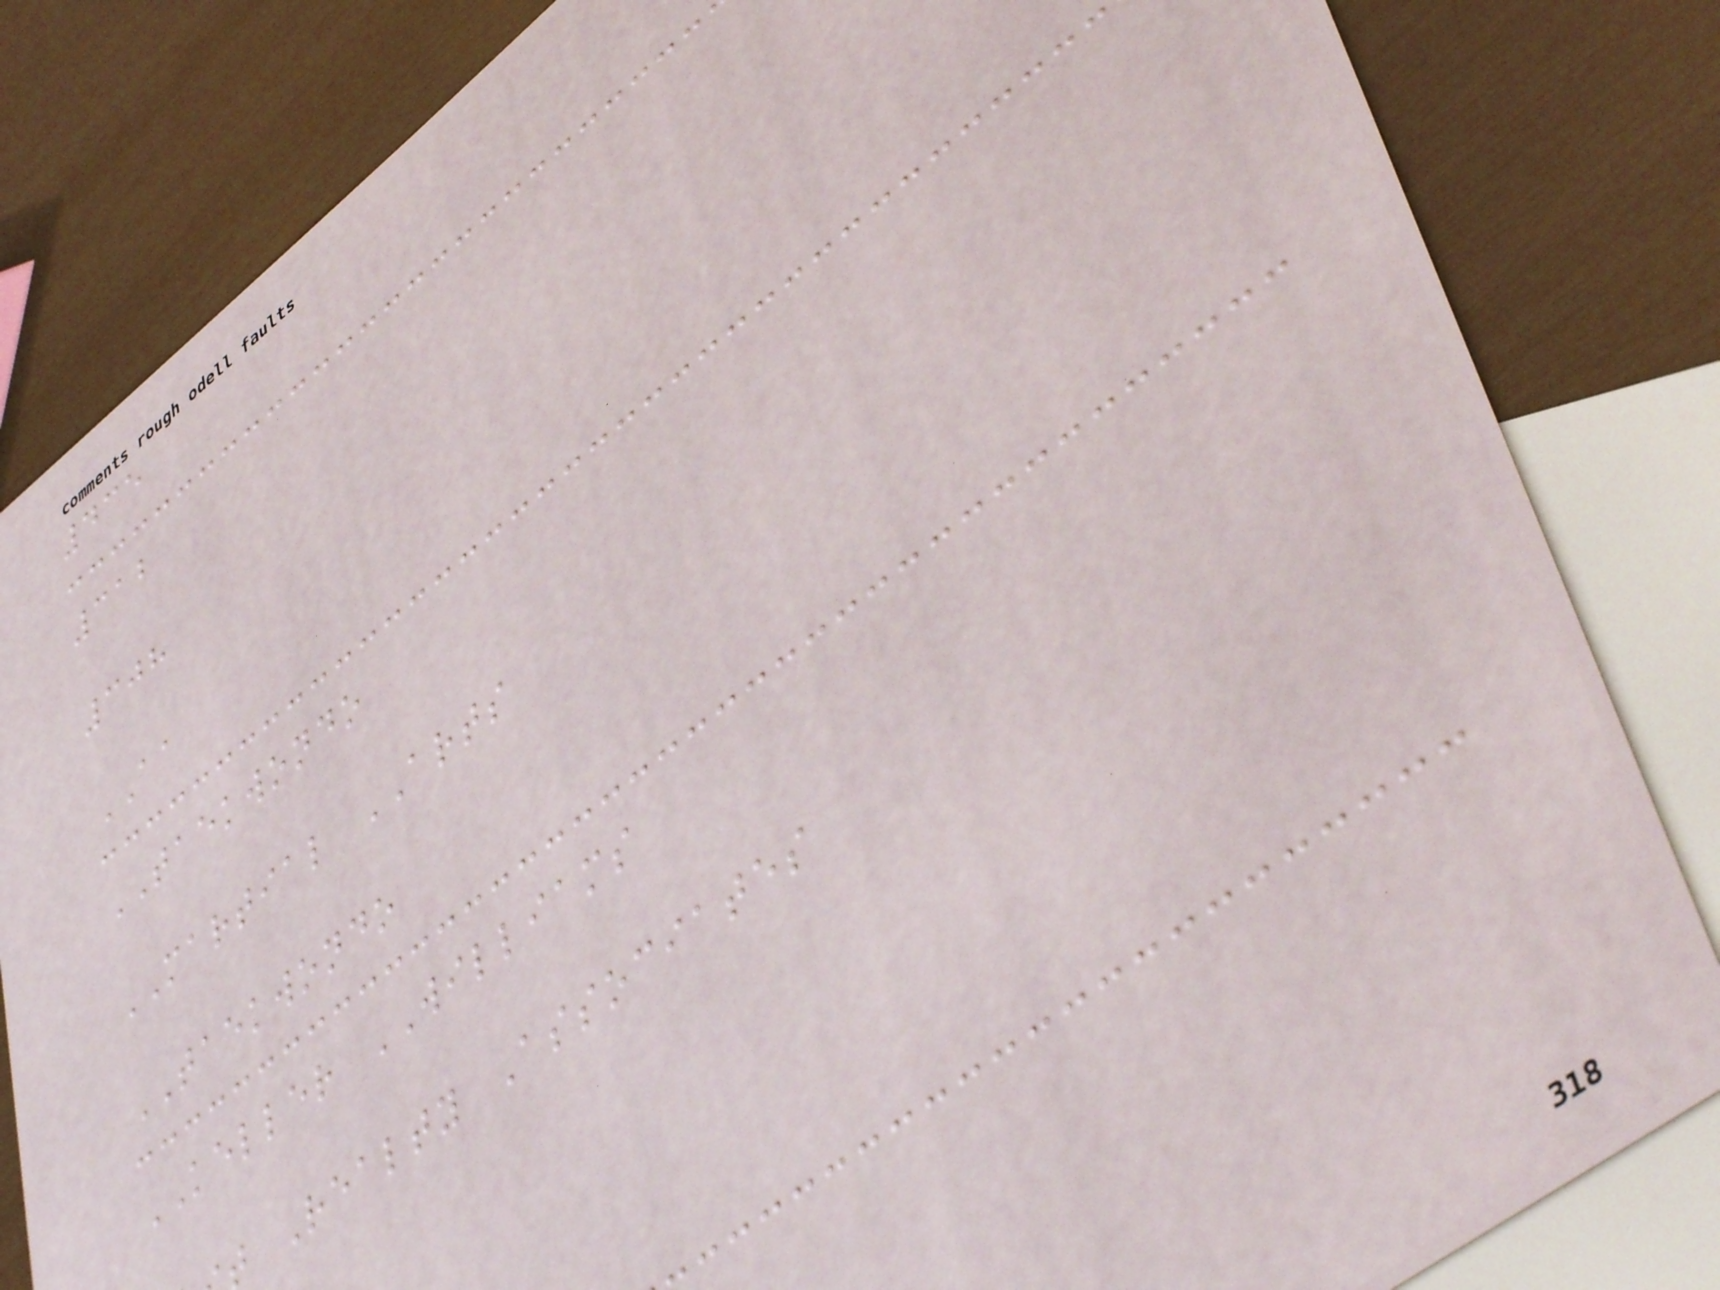435
312
308
AA
TAEKWONDO
MARTIAL ARTS
TAEKWONDO
KELLER WILLIAMS
t Realty Associates
